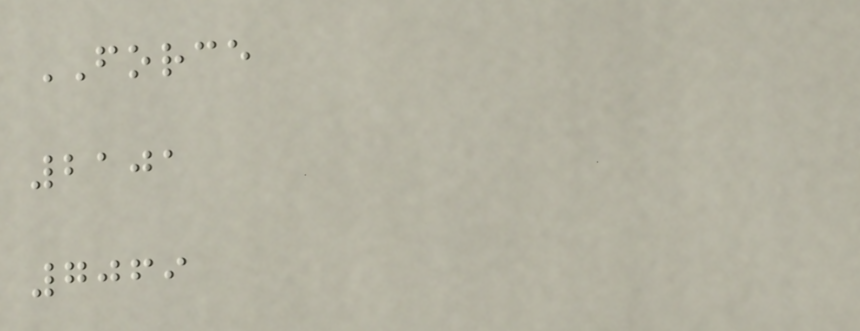FORCE
2101
7069
